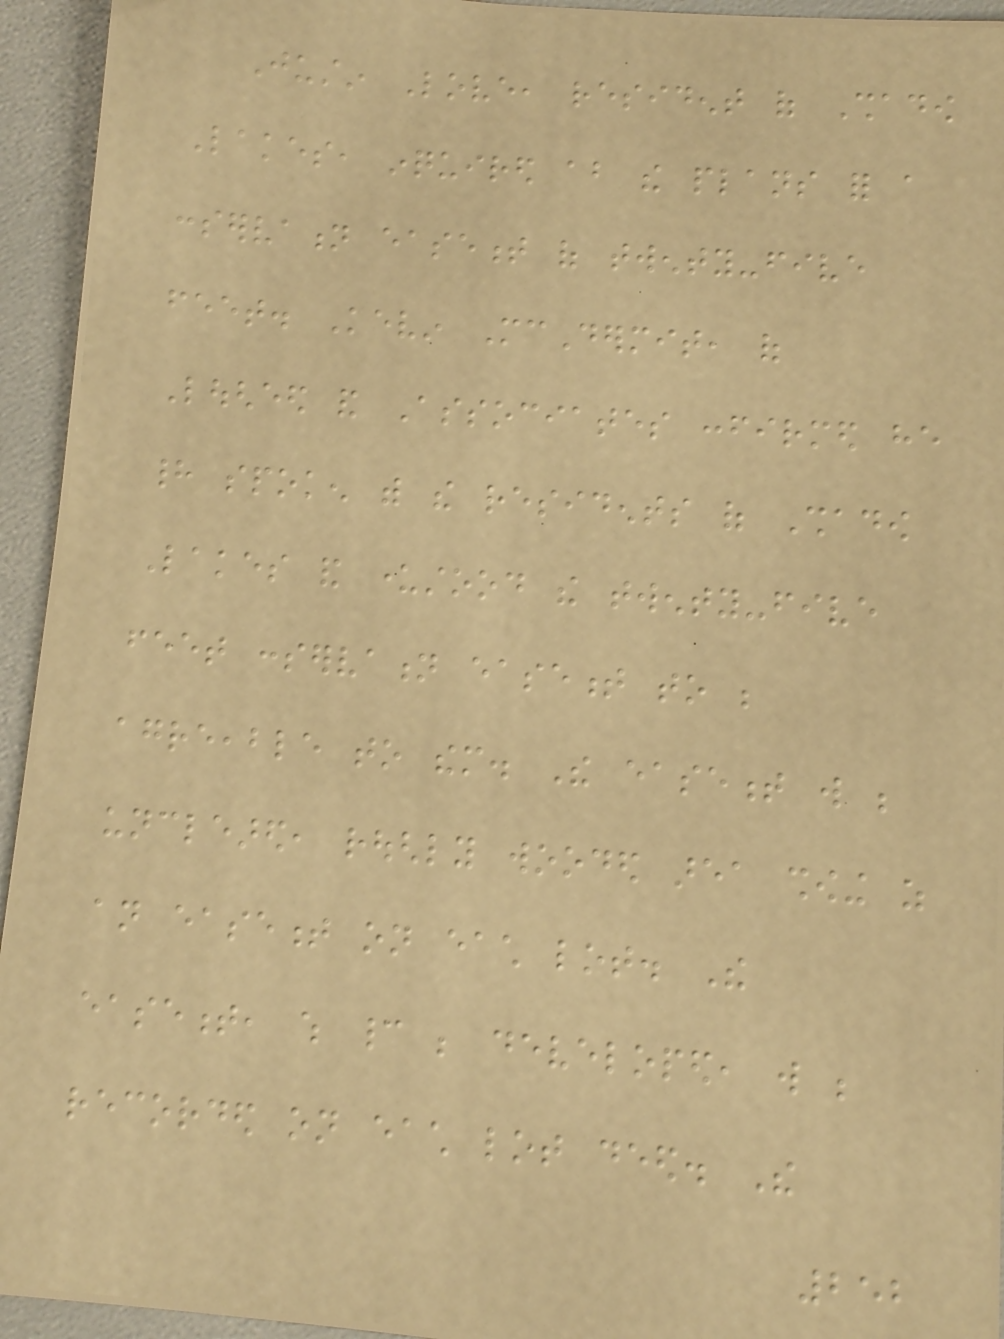Justin Love, resident of Shadow
Lakes, inquired about the plans for a
conservation easement of twenty-five
feet. Kevin McDermit, of
Lougheed and Associates confirmed he
had spoken with the residents of Shadow
Lakes and understood the twenty-five
feet conservation easement to be
agreeable to them. The easement will be
uncleared, roughly wooded area showing as
an easement on each lot. The
easement, which cannot be developed, will be
recorded on each lot deed. The
252
